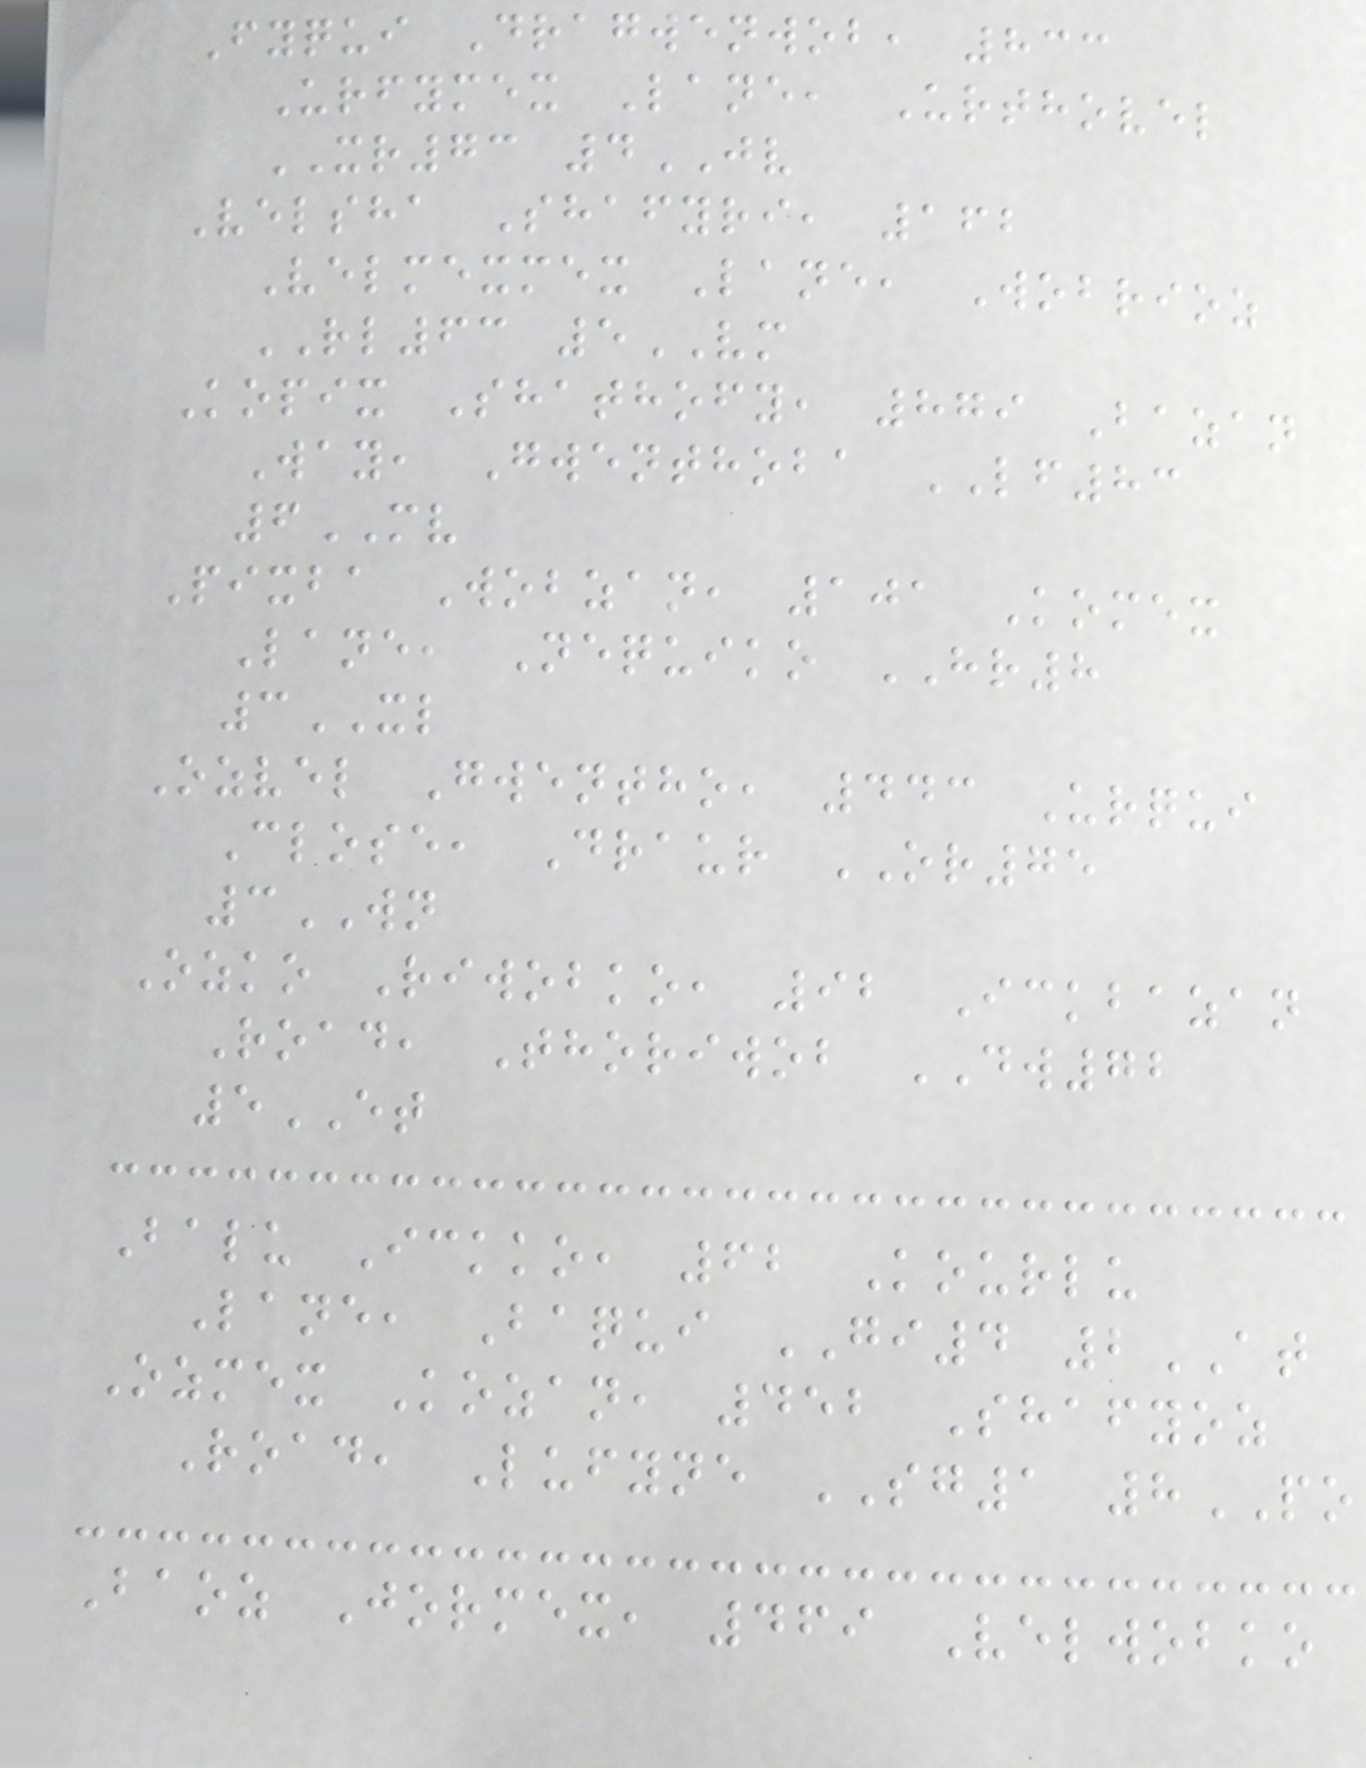Fyqui Dragwenwob, 833
Urfymex Lane, Urthovel
XR73 4JV
Velsha Shafyri, 162
Velmexmex Lane, Wobrioz
RL63 5VM
Kopix Shathofy, 879 Bazan
Way, Gwenthoba LF83
6MV
Pixba Wobzan, 101 Komex
Lane, Nequiko HR8
3XL
Ozvel Gwentho, 443 Urqui
Close, Draur OR75
3WN
Ozko Riwobko, 92 Ickbazan
Road, Thoriwob DW72
5ET
Balu Ickko, 62 Kourlu
Lane, Baqui GI4 2AT
Ozmex Kozan, 452 Shafyoz
Road, Lufyne SG1 8PO
Baoz Jormex, 469 Velwobko
